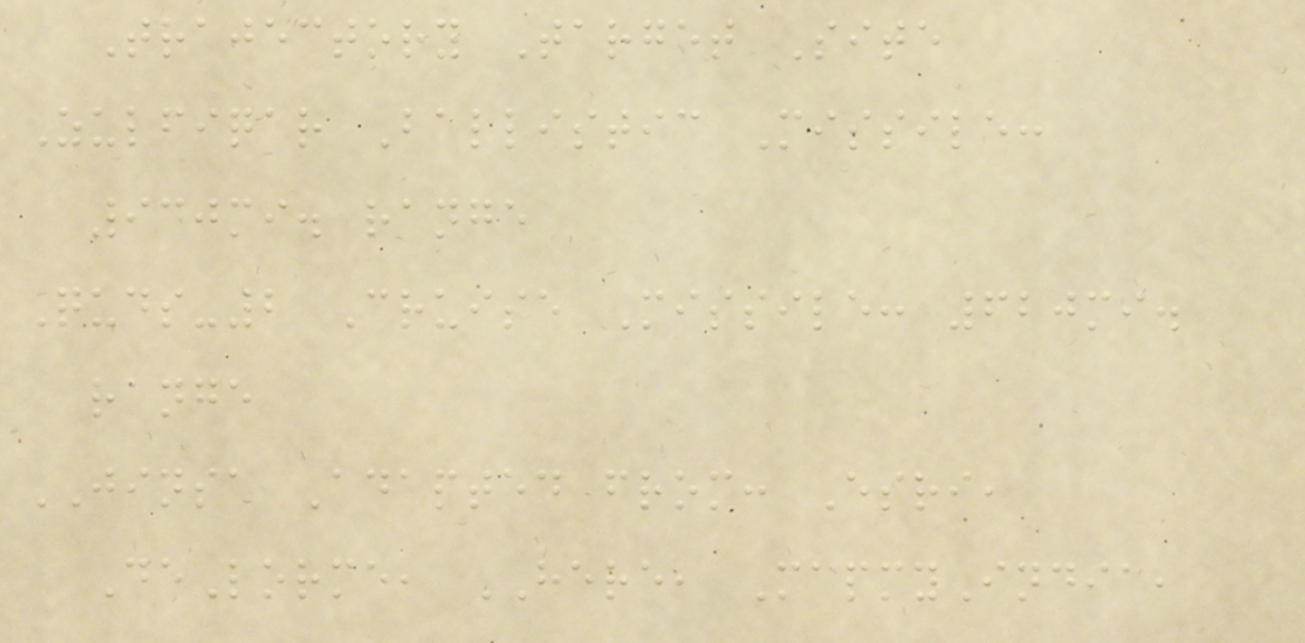Trajectory Target Site
Zulfiqar Ballistic Missile:
930mi. range
Quds-2 Cruise Missile: 620mi.
range
JINSA Adapted from: Esri,
DeLorme, HERE, MapmyIndia,
